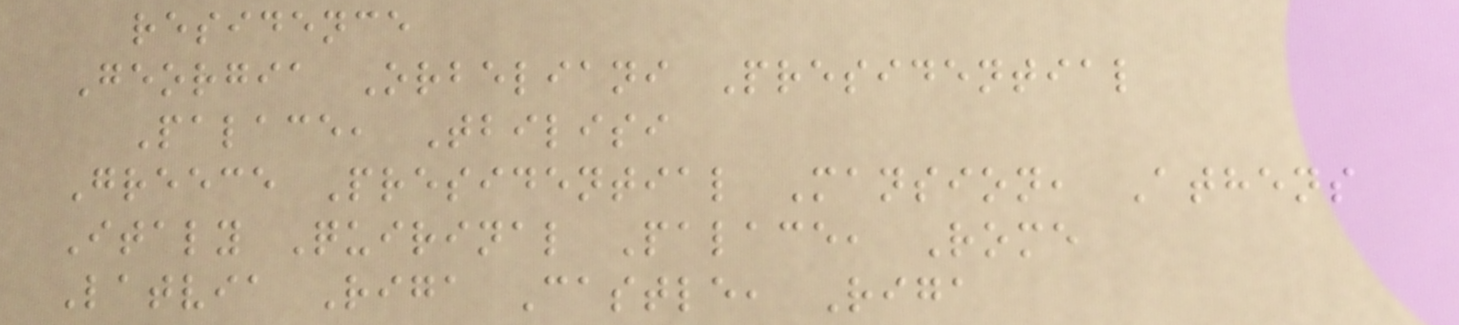residence
Georgia Orbeliani Presidential
Palace, Tbilisi
Greece Presidential Mansion, Athens
Italy Quirinal Palace, Rome
Latvia Riga Castle, Riga
